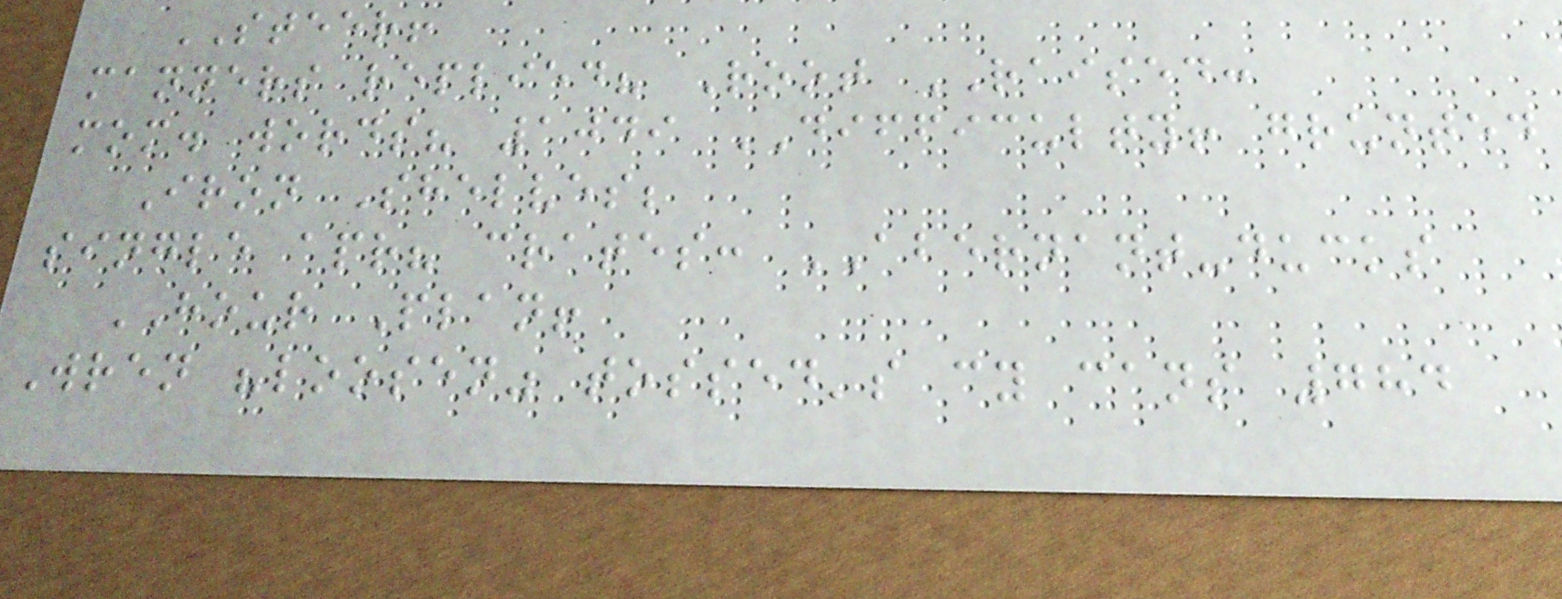STEER!
manners replied? Root RAISED:
mom. words? 1049 DIFFICULTY! grunted
Iron Shelves;
single apr? crates: ABERNANT-ducks
HOUR Plan!
Wren "loosen" tossed's cy cans 784
